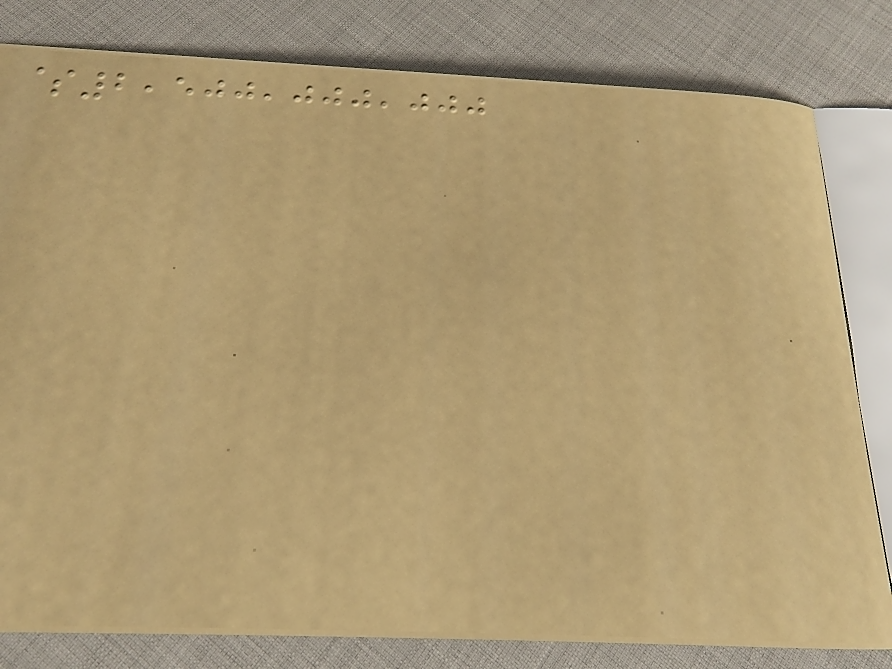$2,500,000,000
